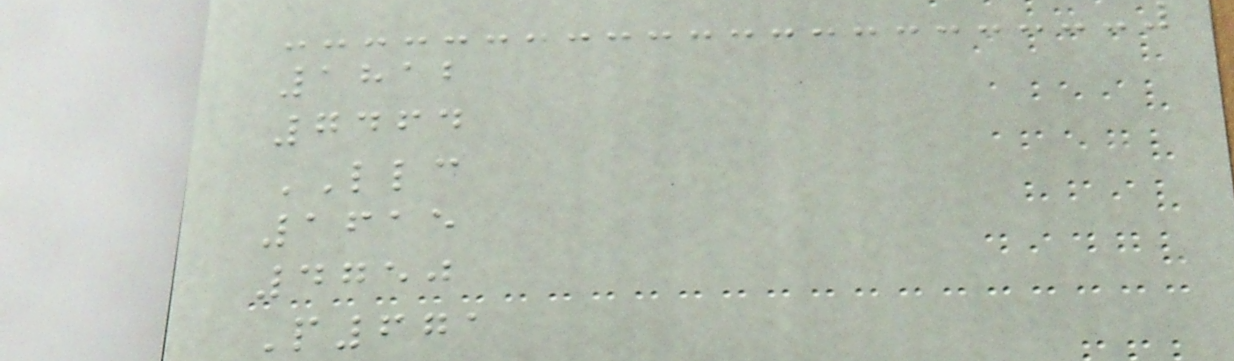1812
7464
LLC
1615
4750
P671
